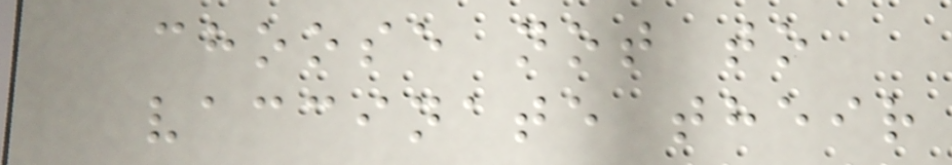choose not to
vaccinate their
